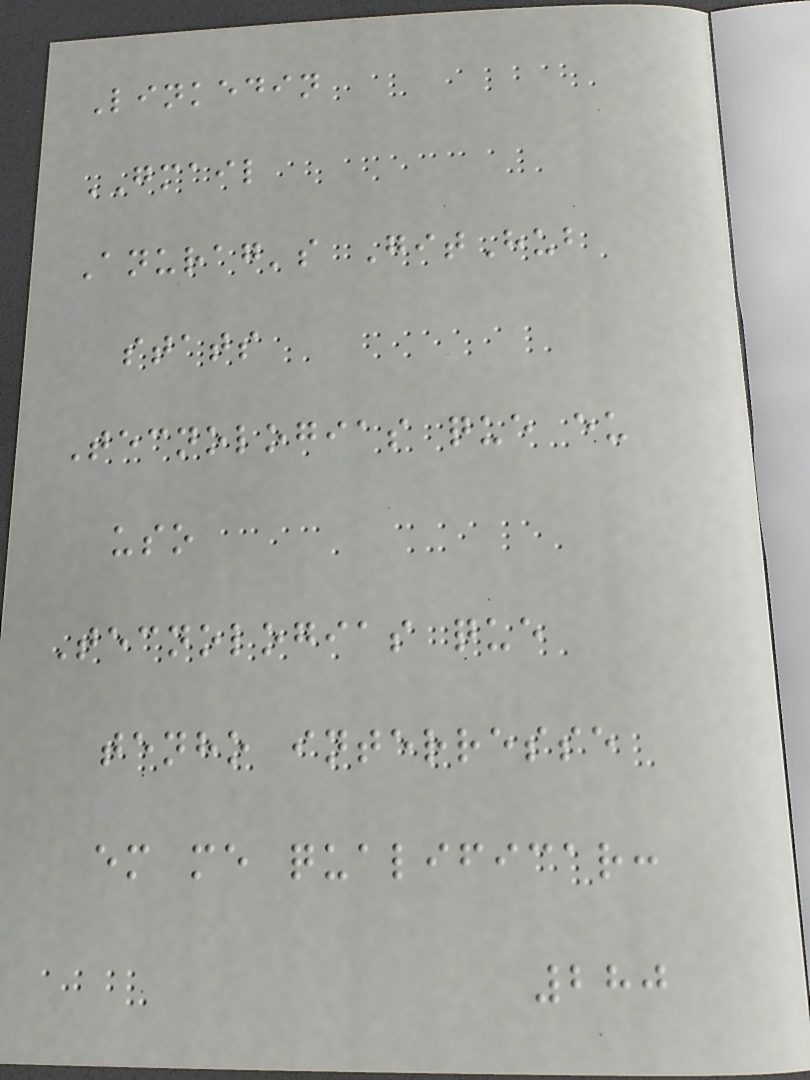Linkedin
GMAIL
Anurag's GitHub
stats
Tecnologias que eu
uso
Tecnologias que
tenho interresse
em me qualificar:
280
